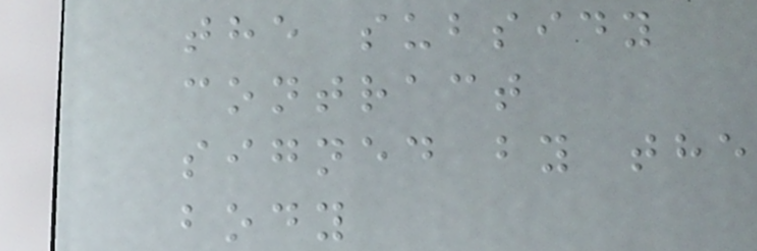the subsidy
contract
signed by the
body
